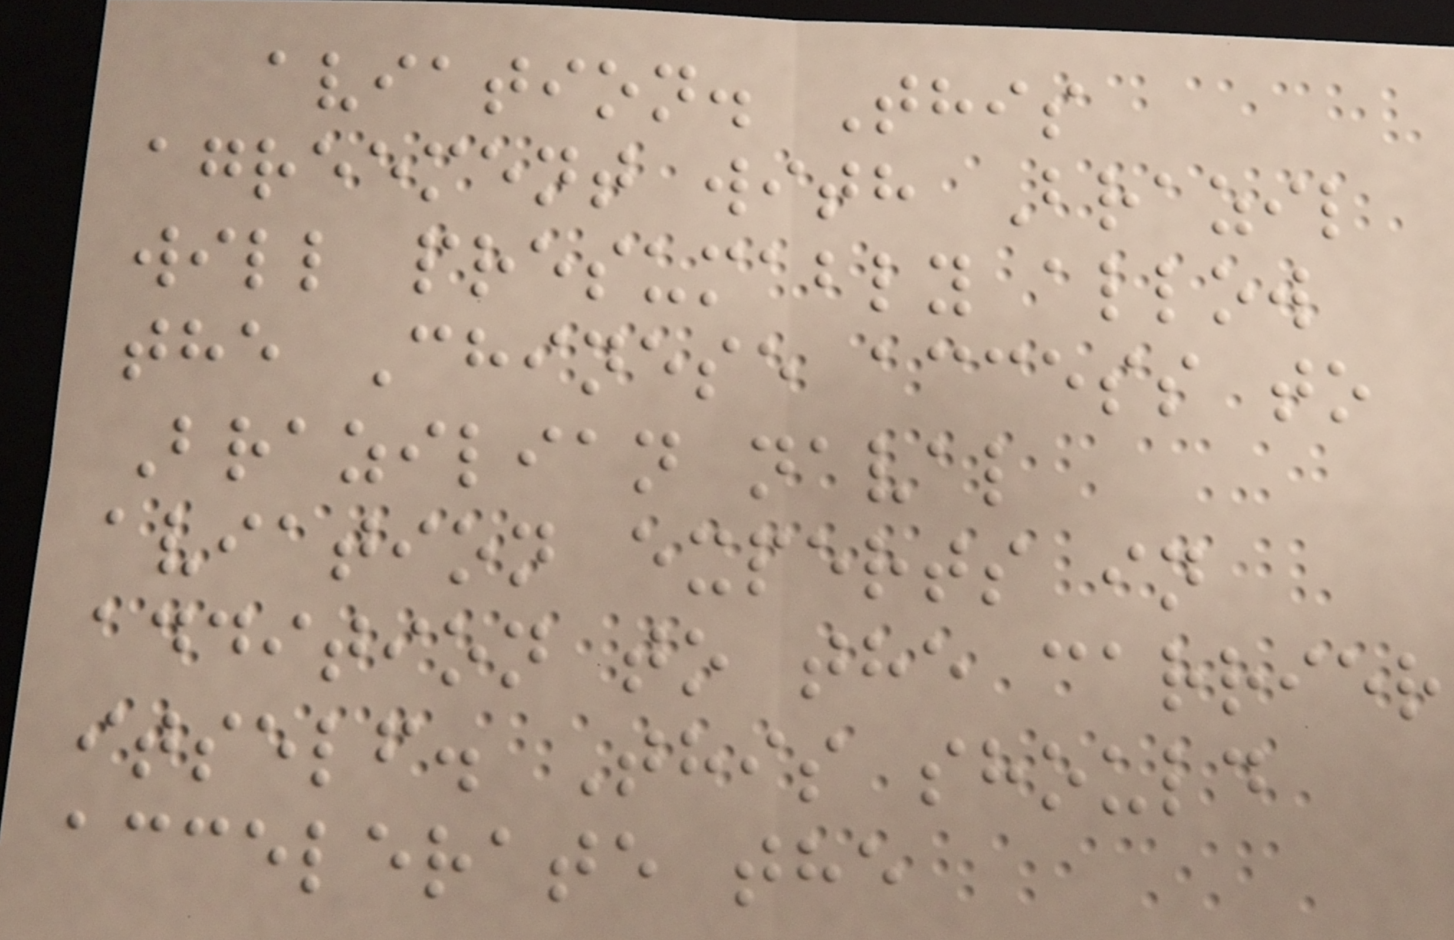aviation. This
agreement with Brazil
will presumably allow
the Chinese access to
Brazilian naval
aviation experts in
addition to the carrier
itself. This should
accelerate the
